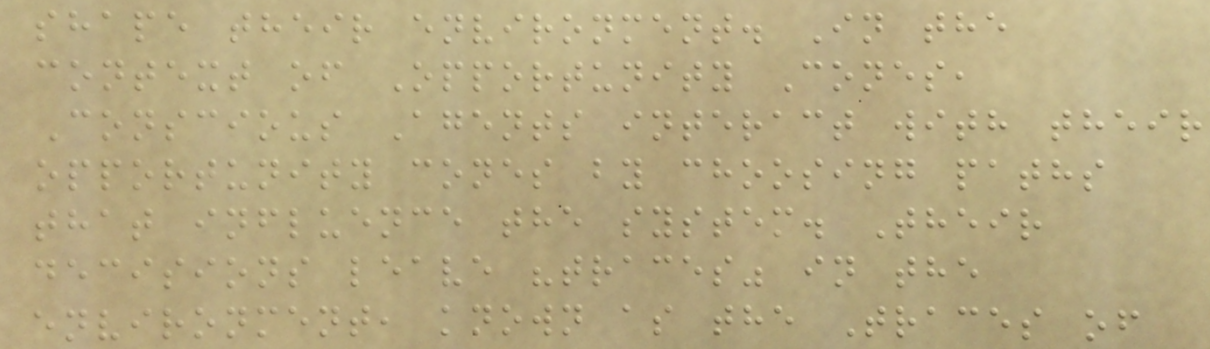shape their environment. In the
context of Opportunity Cones,
Conscious Agents interact with their
opportunity cones by choosing paths
that influence the system. Their
decisions leave "traces" in the
environment, known as the Traces of
